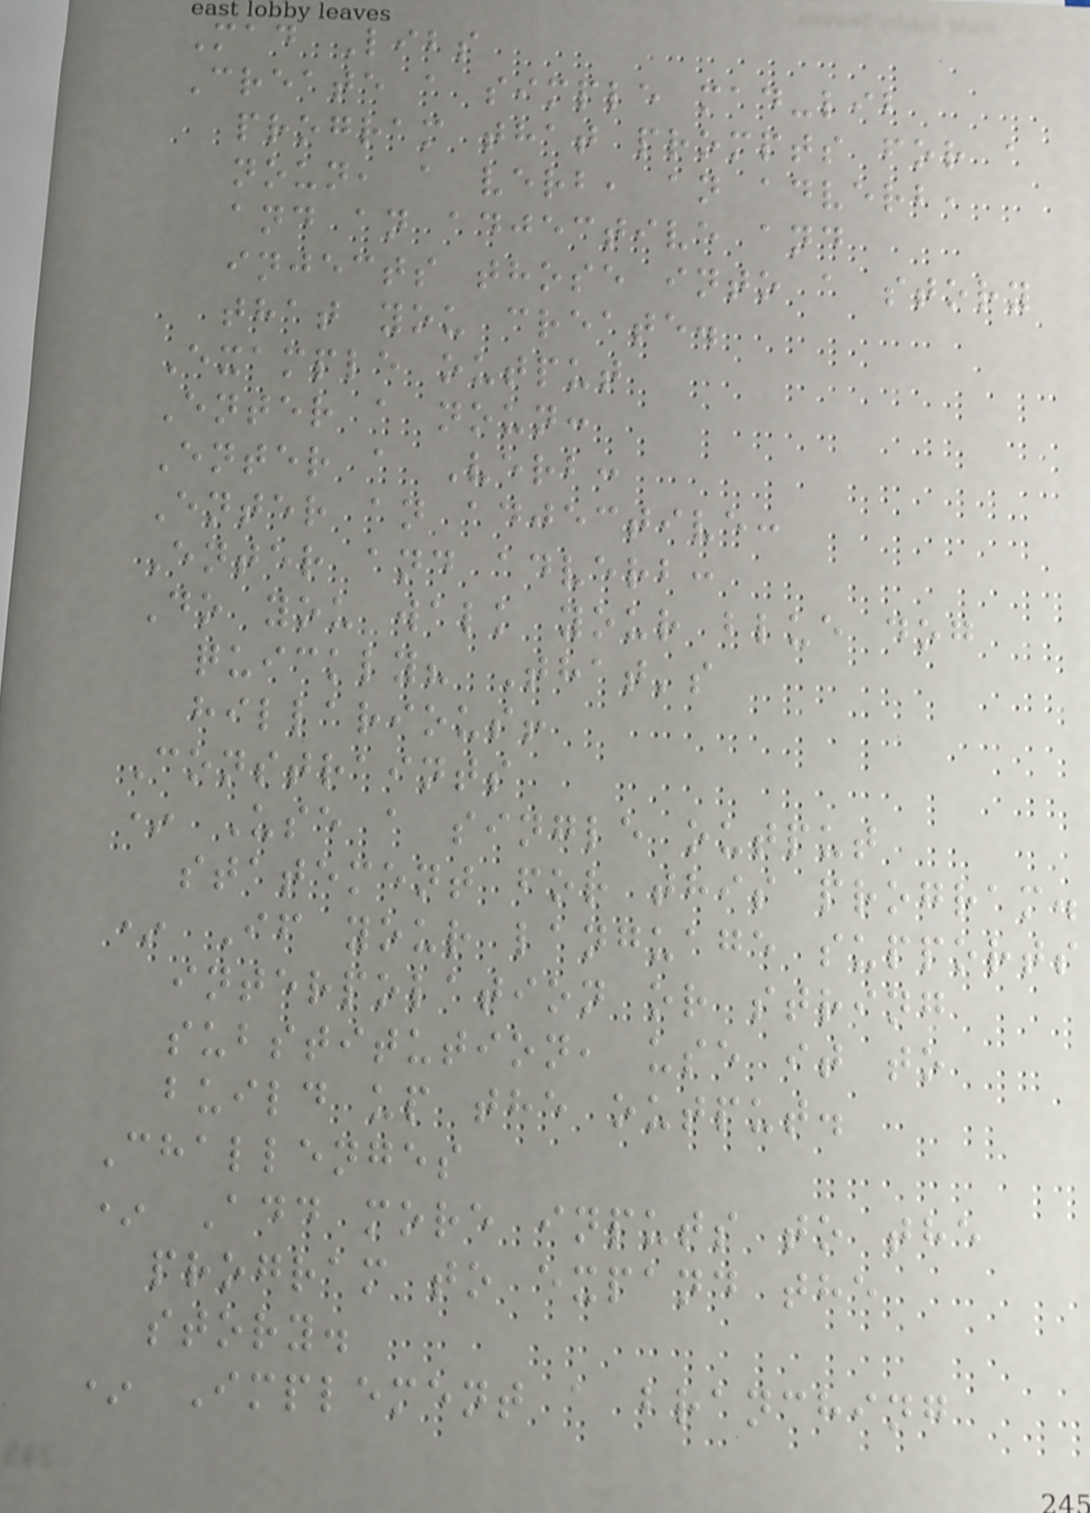Mad Libs
Create a simple mad-lib
program that prompts for a
noun, a verb, an adverb,
and an adjective and
injects those into a story
that you create.
Example output
Enter a noun:
Enter a Verb:
Enter an adjective:
Enter and adverb:
Do you walk your blue dog
quickly? That's
hillarious!
Constraints
* Use a single output
statement for this program.
* If your language supports
interpolation or string
substitution, use it to
build up the output.
Challenges
* Add more inputs to the
program to expand the
story.
* Implement a branching
